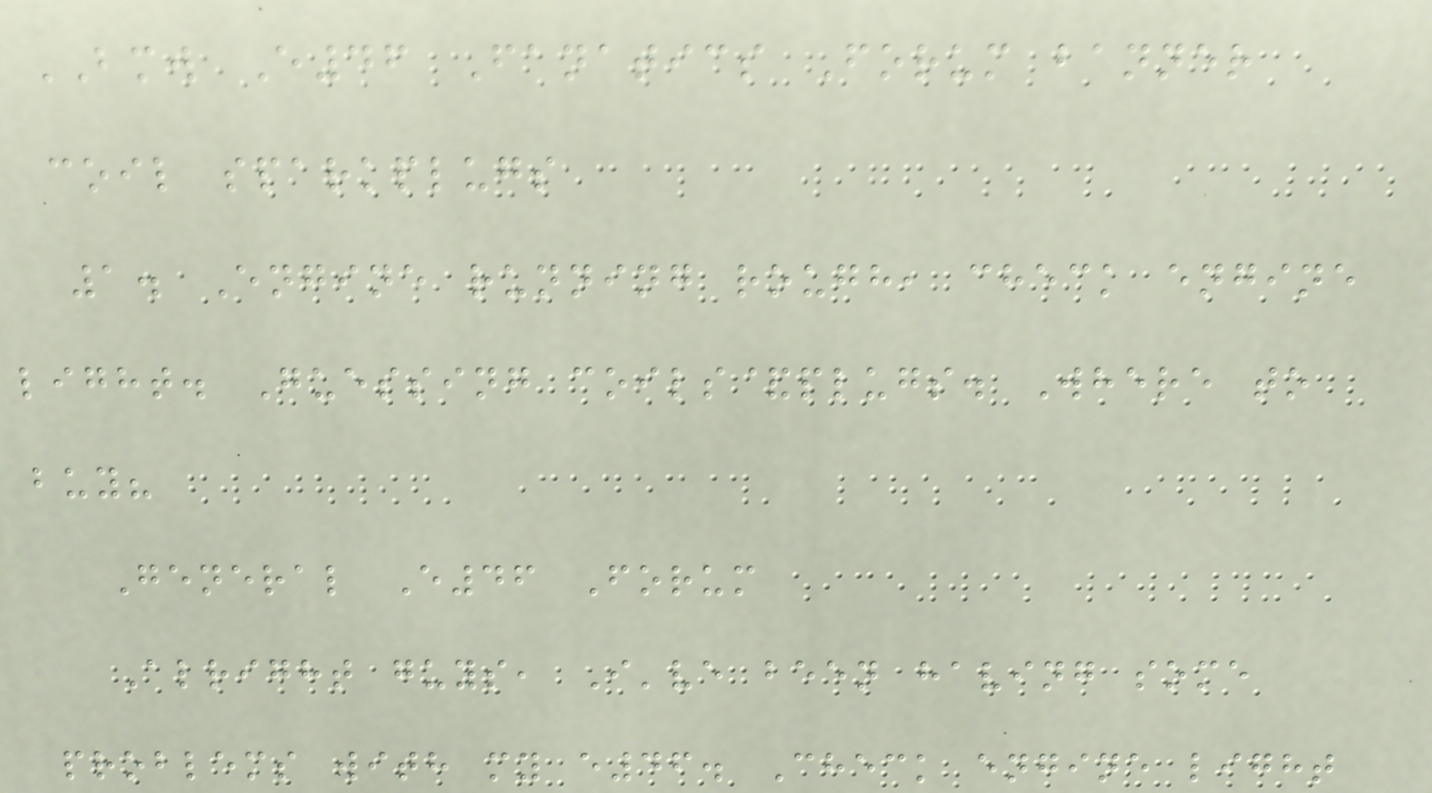BMW E46 Fanatics Forum banner
coil sparkplugs
1. Engine running rough, check engine
light. Guessing coils&plugs. Where to
buy?
General E46 Forum
Alright guys, I've been having some
problems with my e46. Check engine light
